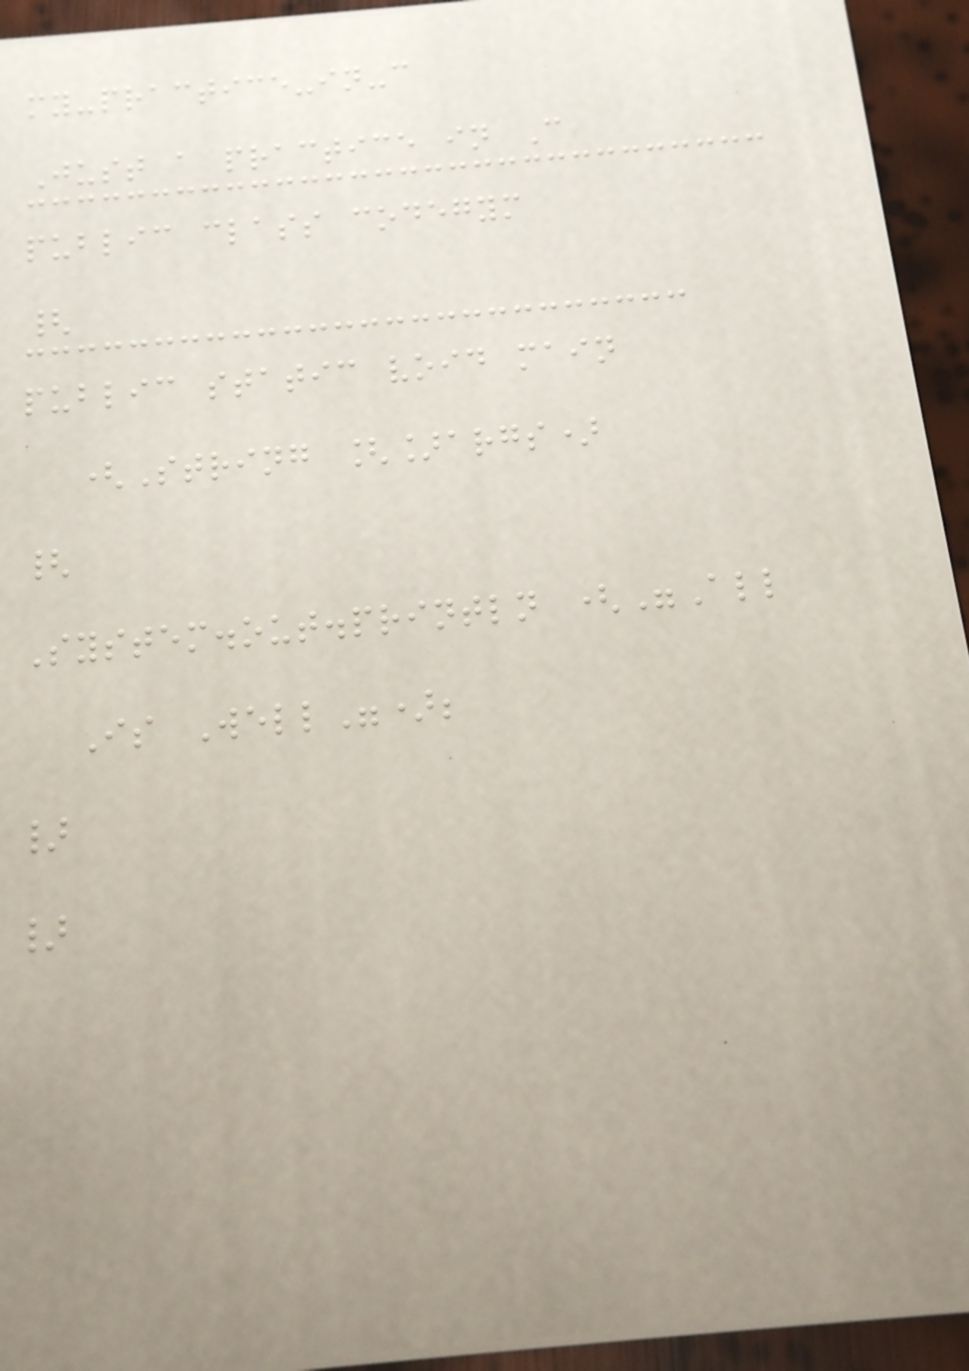my-practice-in-c
Just a practice in C
public class codegym
{
public static void main
(String []args)
{
System.out.println ("All
Is Well");
}
}
